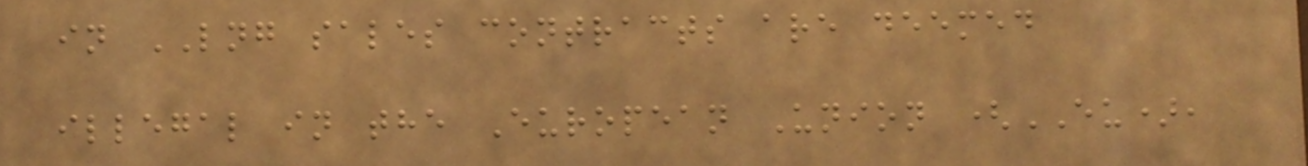in LNG sales contracts are deemed
illegal in the European Union (EU),
